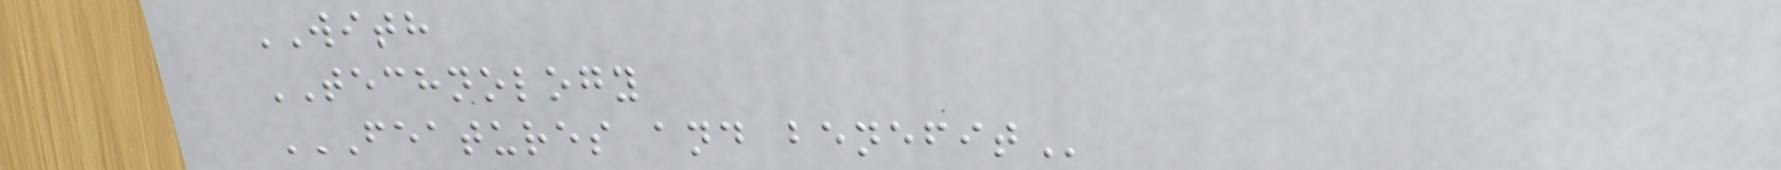WITH
TECHNOLOGY
FEATURES AND BENEFIT
